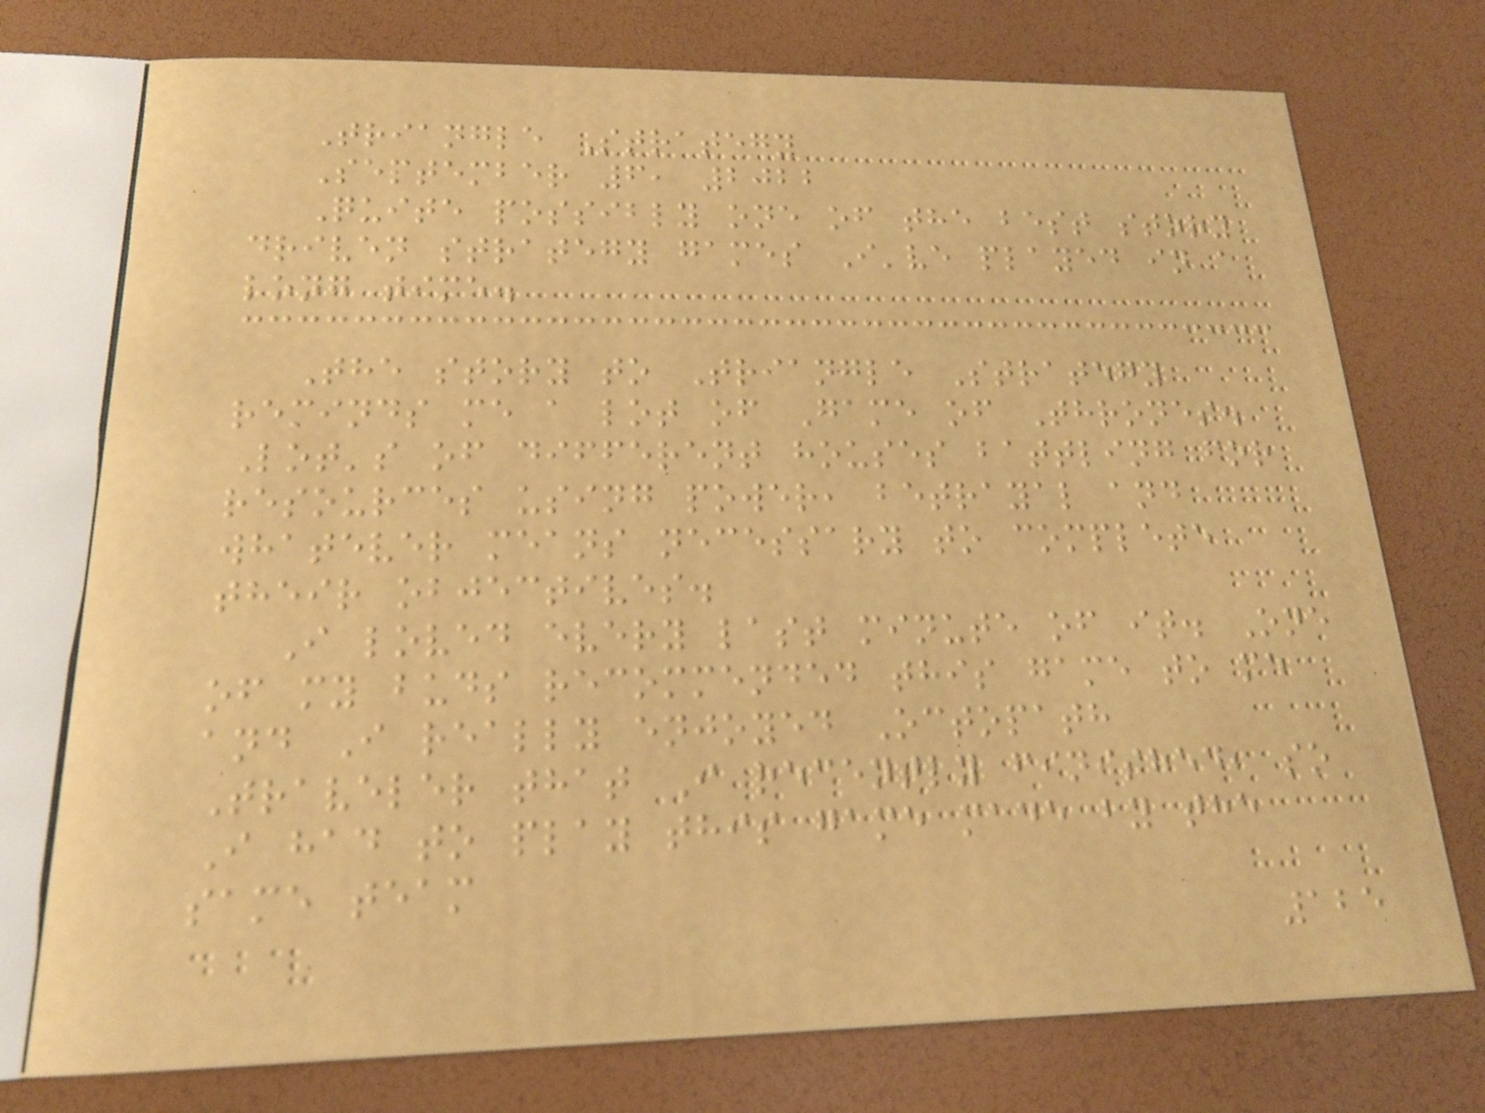Triangle Strategy
September 6, 2022
Quite possibly one of the best story
driven strategy games I've played in a
long time.
The story to Triangle Strategy
reminds me a lot of Game of Thrones.
Lot's of different houses battling for
resources using power, betrayal and
whatever means necessary to complete
their objectives.
I loved every last minute of it. One
of my buds recommended this game to me
and I really enjoyed Octopath
Traveler that I recently finished, so
I had to play this game made by the
same team
125
